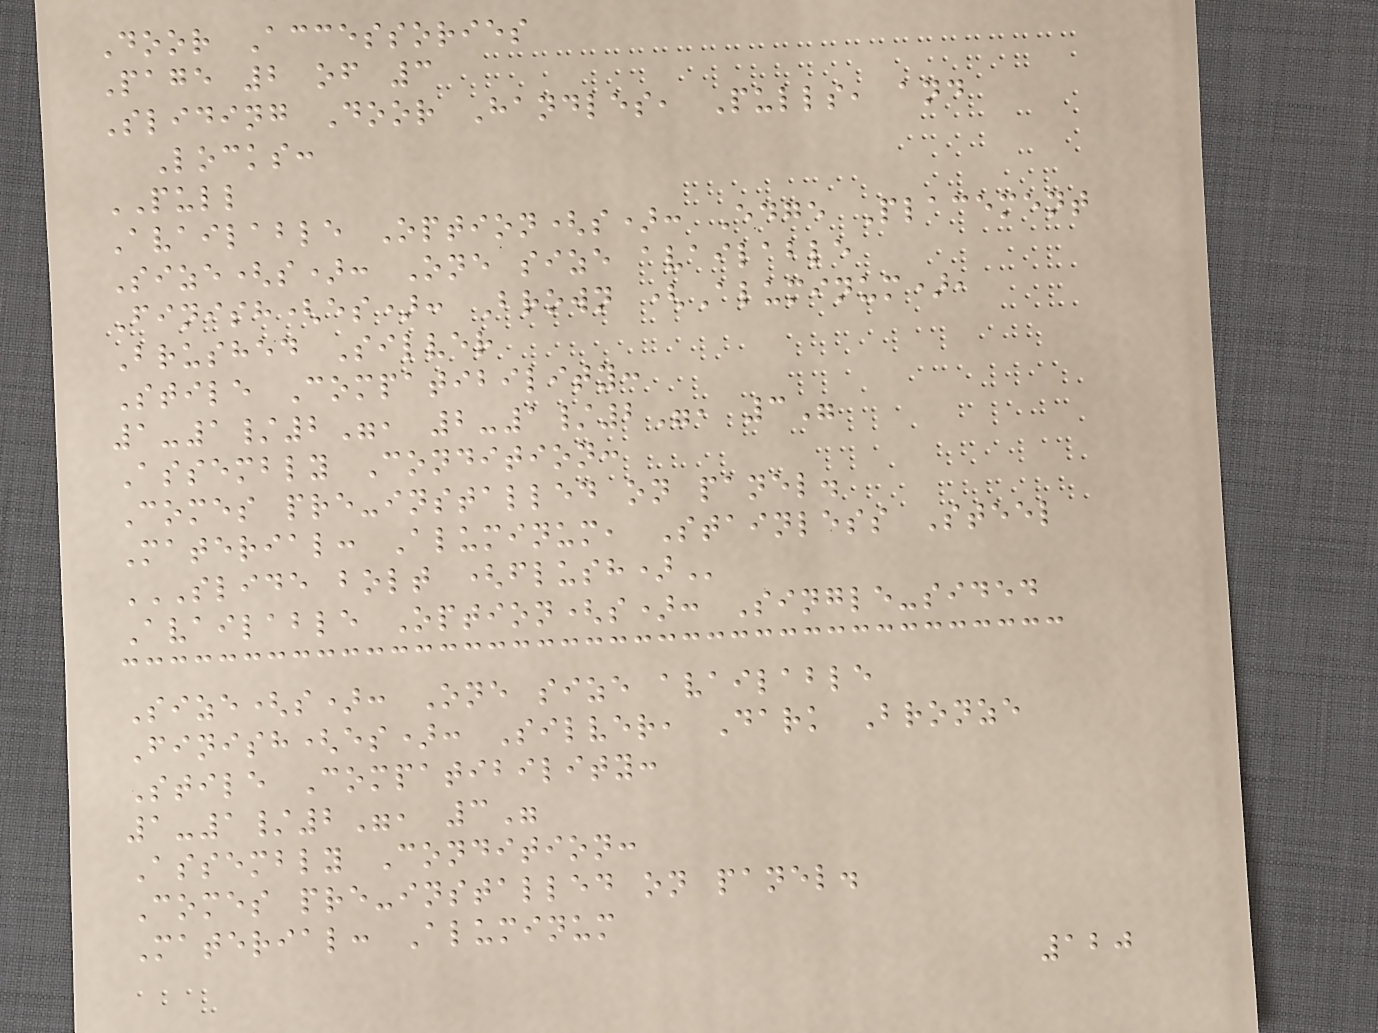Door Accessories
Page 2 of 3
Sliding Door Handles, Pulls, and
Locks:
PULL
Available Option(s): Edge Placement
Size(s): One size available
Finish(es): Brown (Aluminum),
Brushed Silver
Stile Compatibility:
1-1/2", 2-1/2", 3"
Assembly Condition:
Comes pre-installed on panel.
Material: Aluminum, Stainless Steel
SLIDE BOLT (FLUSH)
Available Option(s): Single-sided
Size(s): One size available
Finish(es): Silver, Dark Bronze
Stile Compatibility:
1-1/2", 3"
Assembly Condition:
Comes pre-installed on panel.
Material: Aluminum
120
